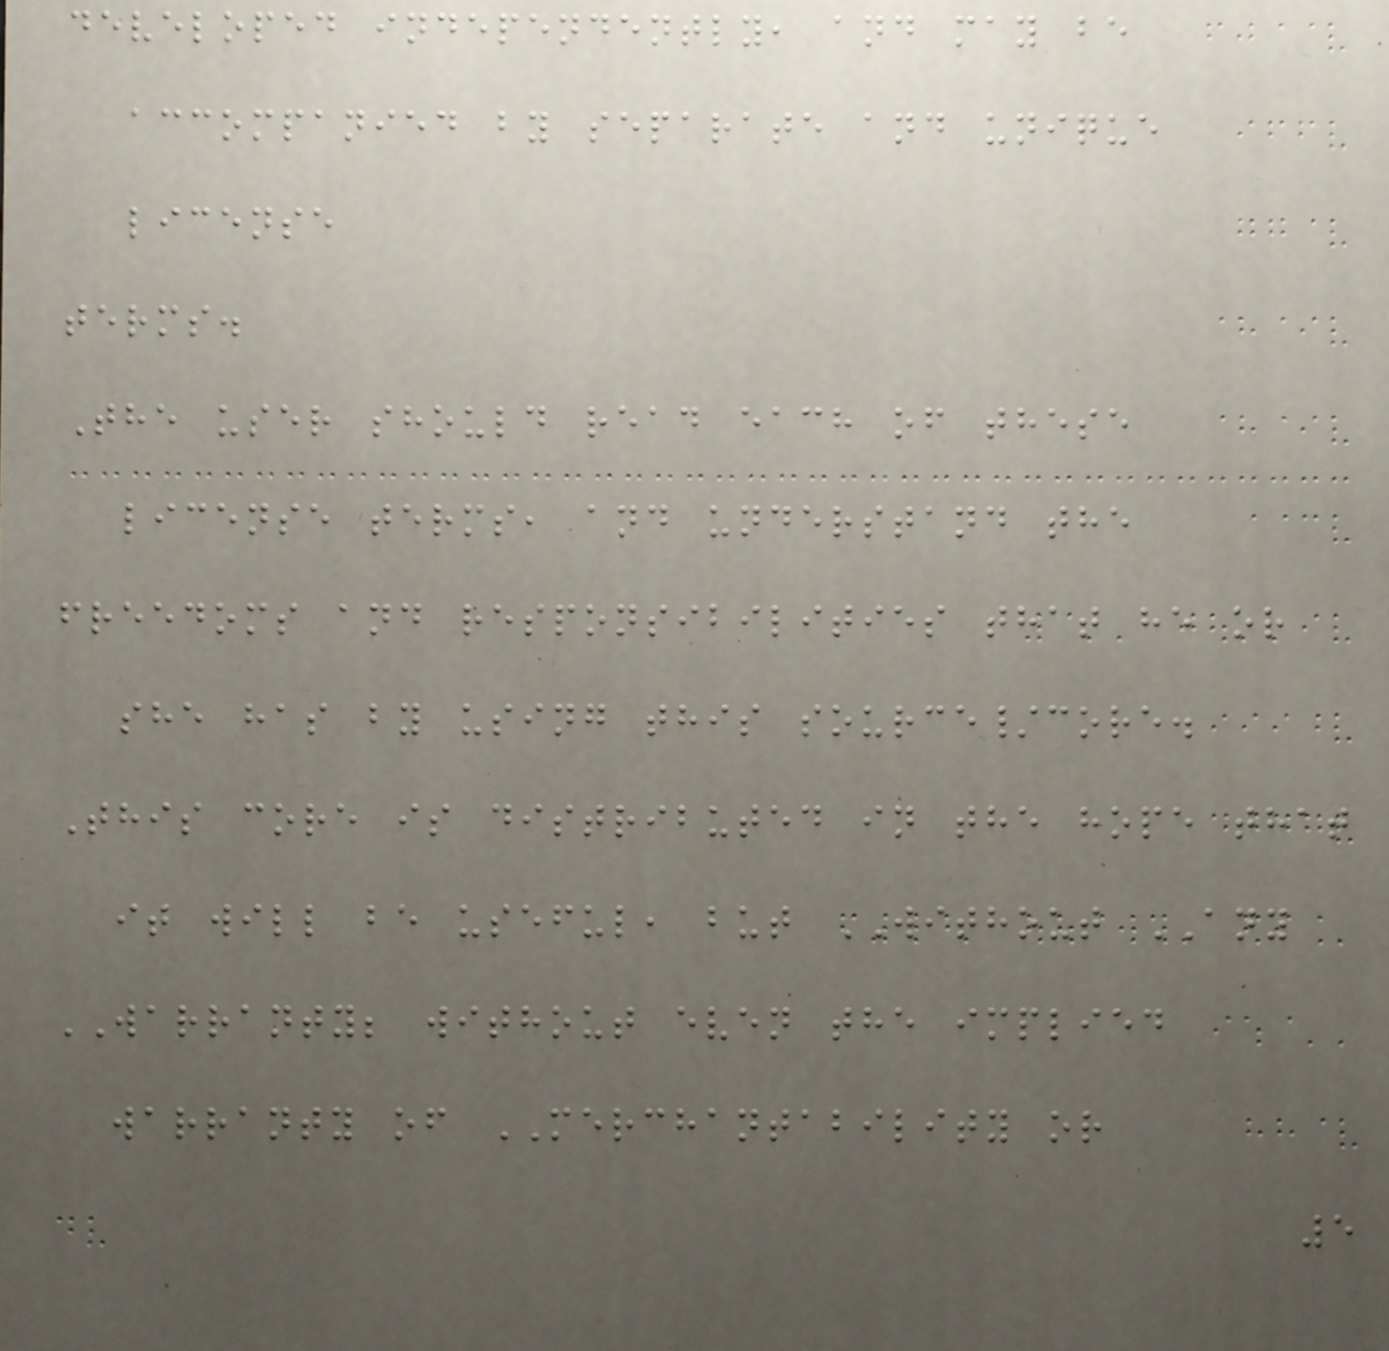developed independently, and may be
accompanied by separate and unique
license
terms.
The user should read each of these
license terms, and understand the
freedoms and responsibilities that he or
she has by using this source/core.
This core is distributed in the hope that
it will be useful, but WITHOUT ANY
WARRANTY; without even the implied
warranty of MERCHANTABILITY or
5
